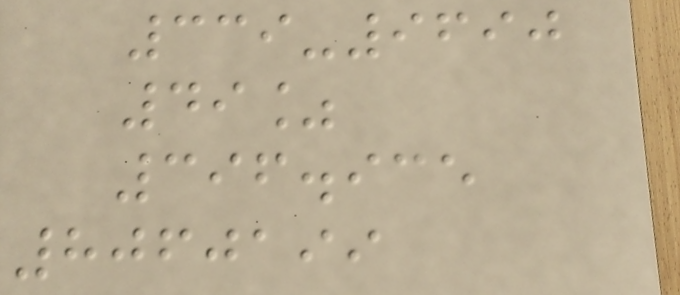339-9690
49%
396.935
8060199
